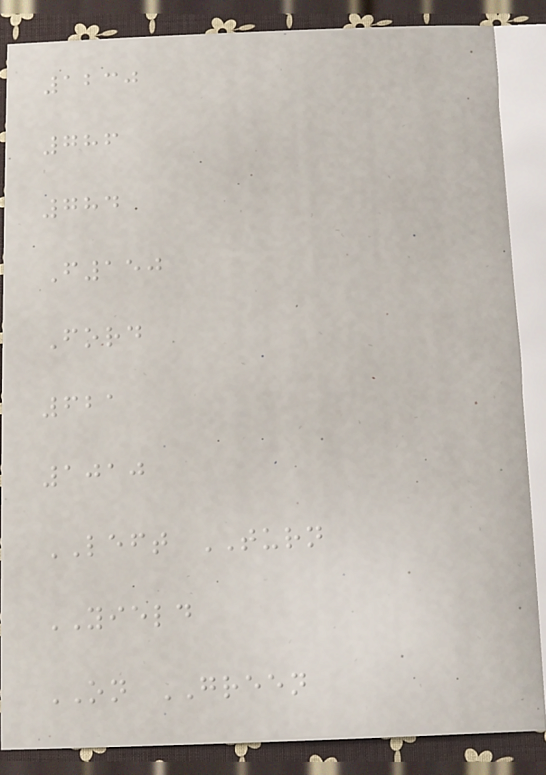1230
786
784
F150
Ford
621
1010
LEFT TURN
YIELD
ON GREEN
